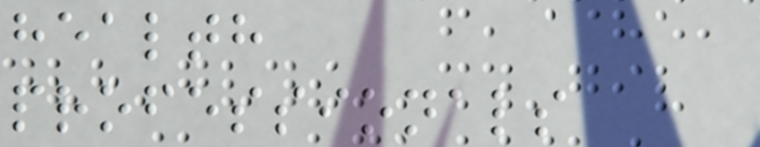health
professionals
